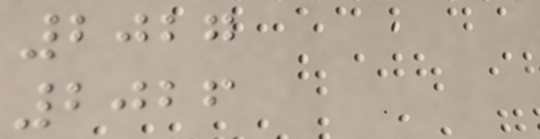2027
2026
